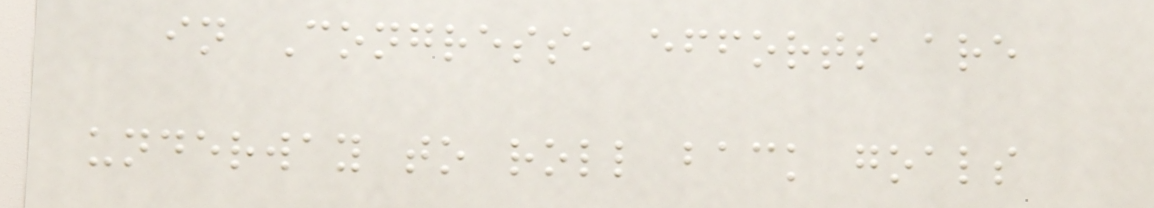in Congress, efforts are
underway to roll back goals
